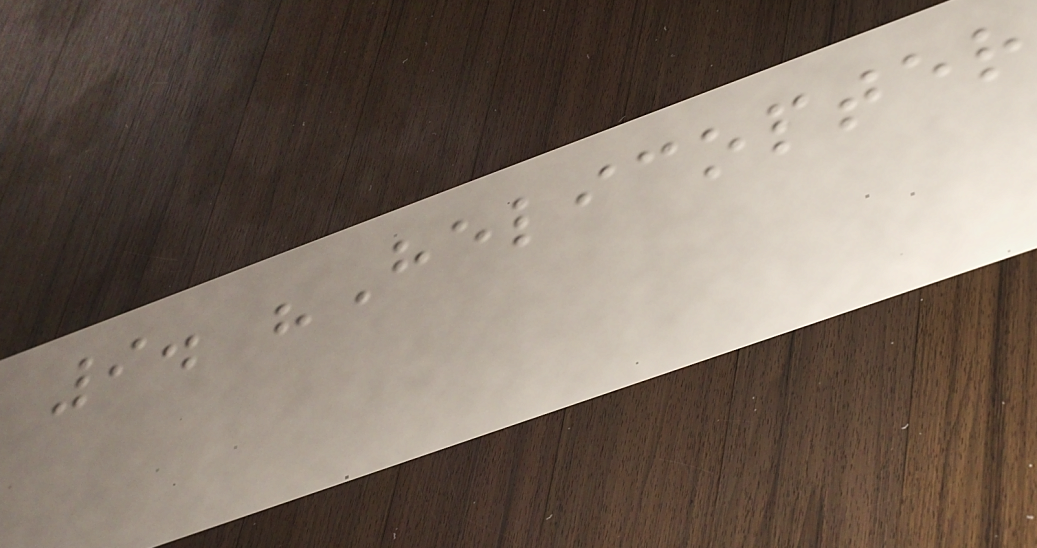9. "Helicopter
